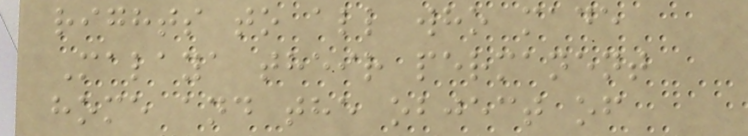rights to all who made
Malaya their permanent
home and the object of
